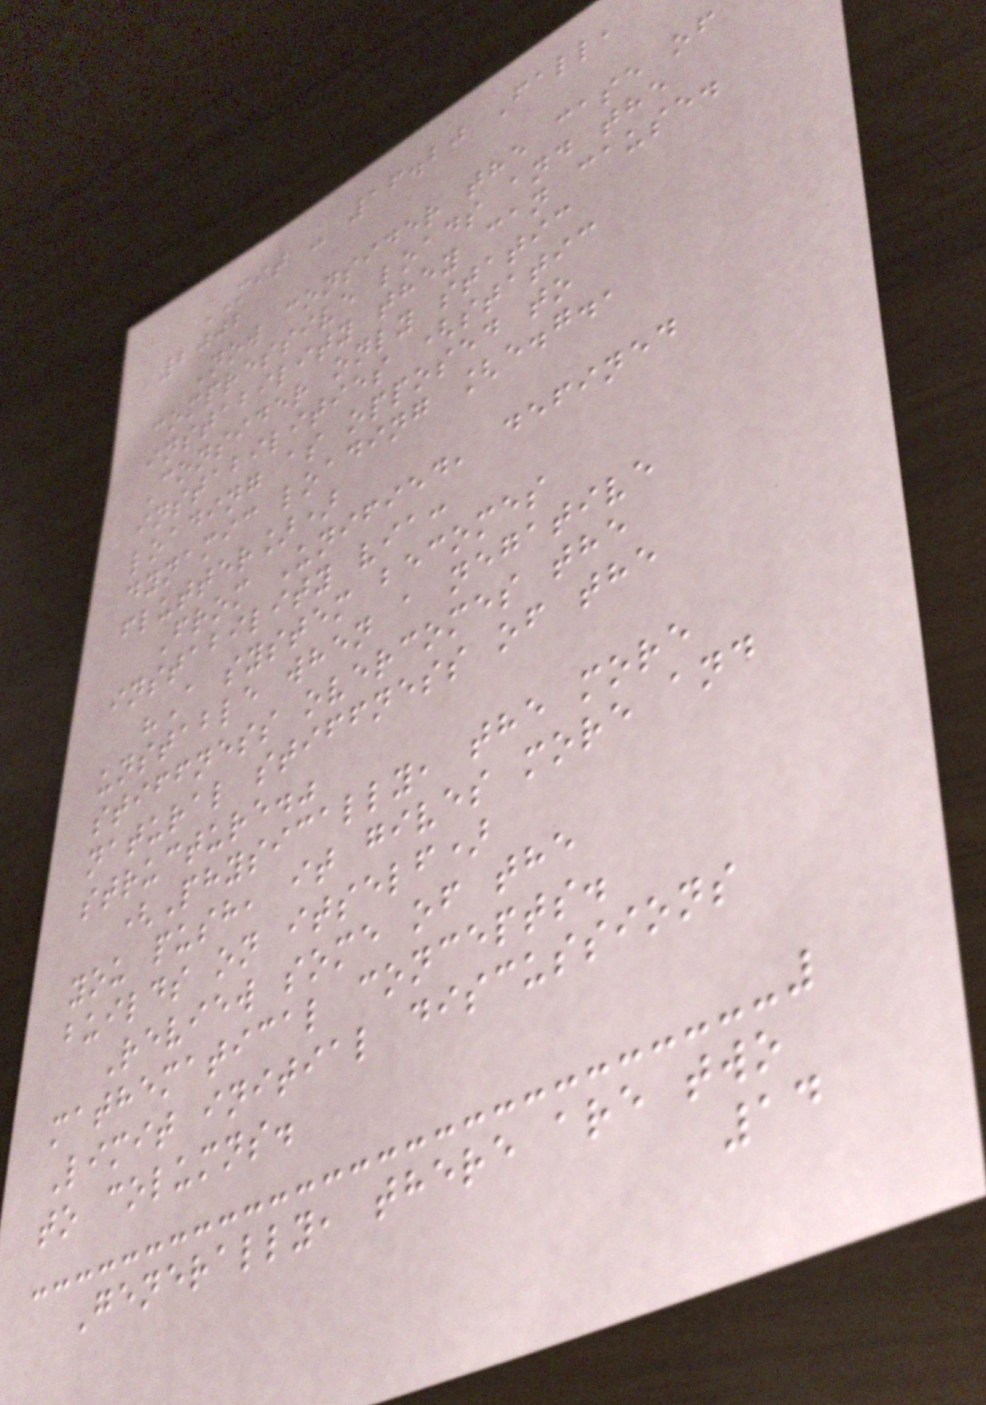MIT - 16.20 Fall,
2002
Now consider the case of
compressive loads and the
instability they can cause.
Consider only static
instabilities (static
loading as opposed to
dynamic loading [e.g.,
flutter])
From Unified, defined
instability via:
"A system becomes
unstable when a negative
stiffness overcomes the
natural stiffness of the
structure."
(Physically, the more
you push, it gives more and
builds on itself)
Review some of the
mathematical concepts.
Limit initial discussions
to columns.
Generally, there are two
14
